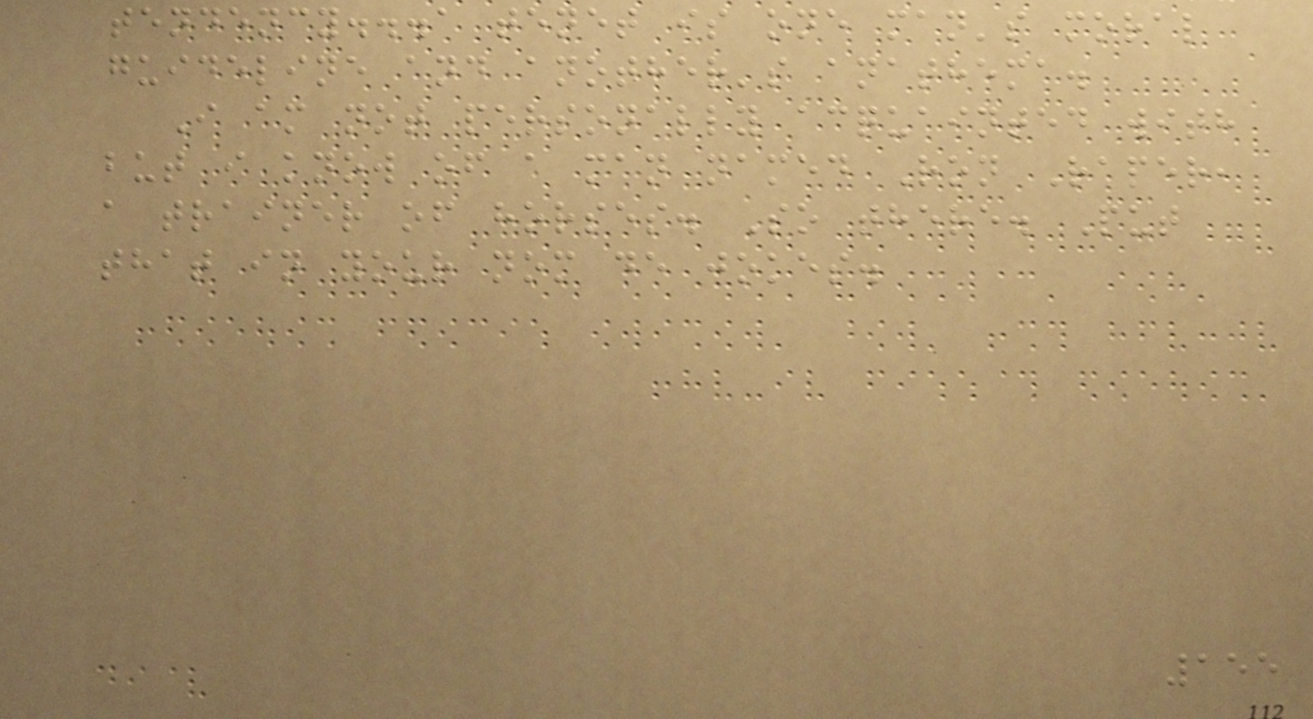tendency...a tenet is one man's moral
guideline and another's anathema.
I am not personally acquainted with
but i know of a man named Ron Raper,
a trainer of horses. So there. Put
that in your nom de jokes.
155
